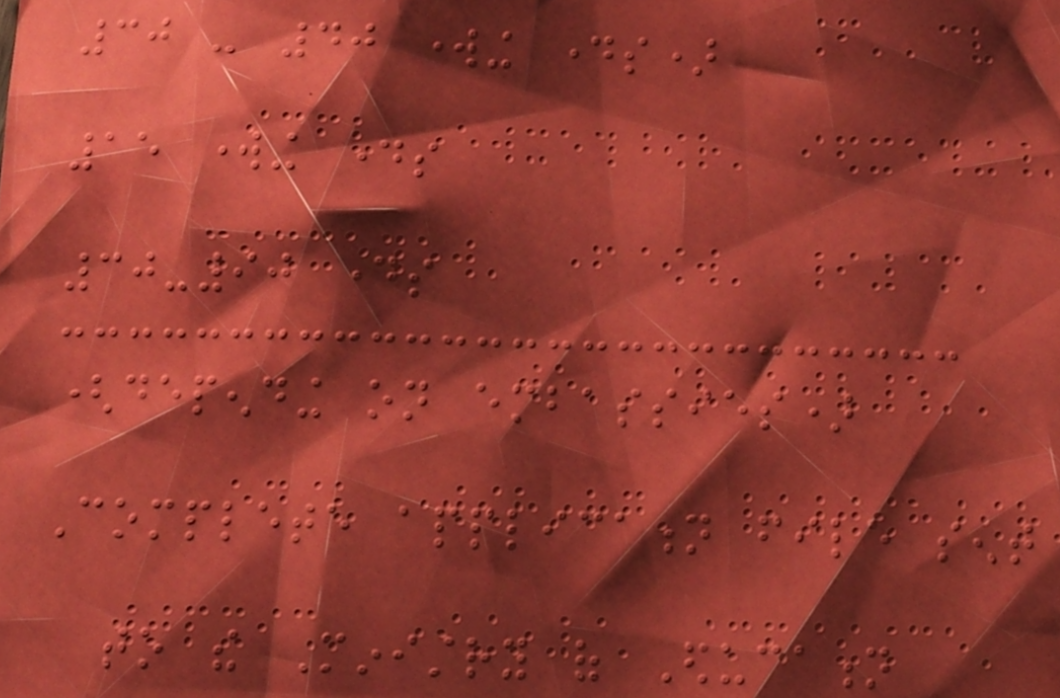30 - 40 working days)
15 working days
30-90 days
(depending on embassies)
Complete application file sent
to the Ministry of Education
